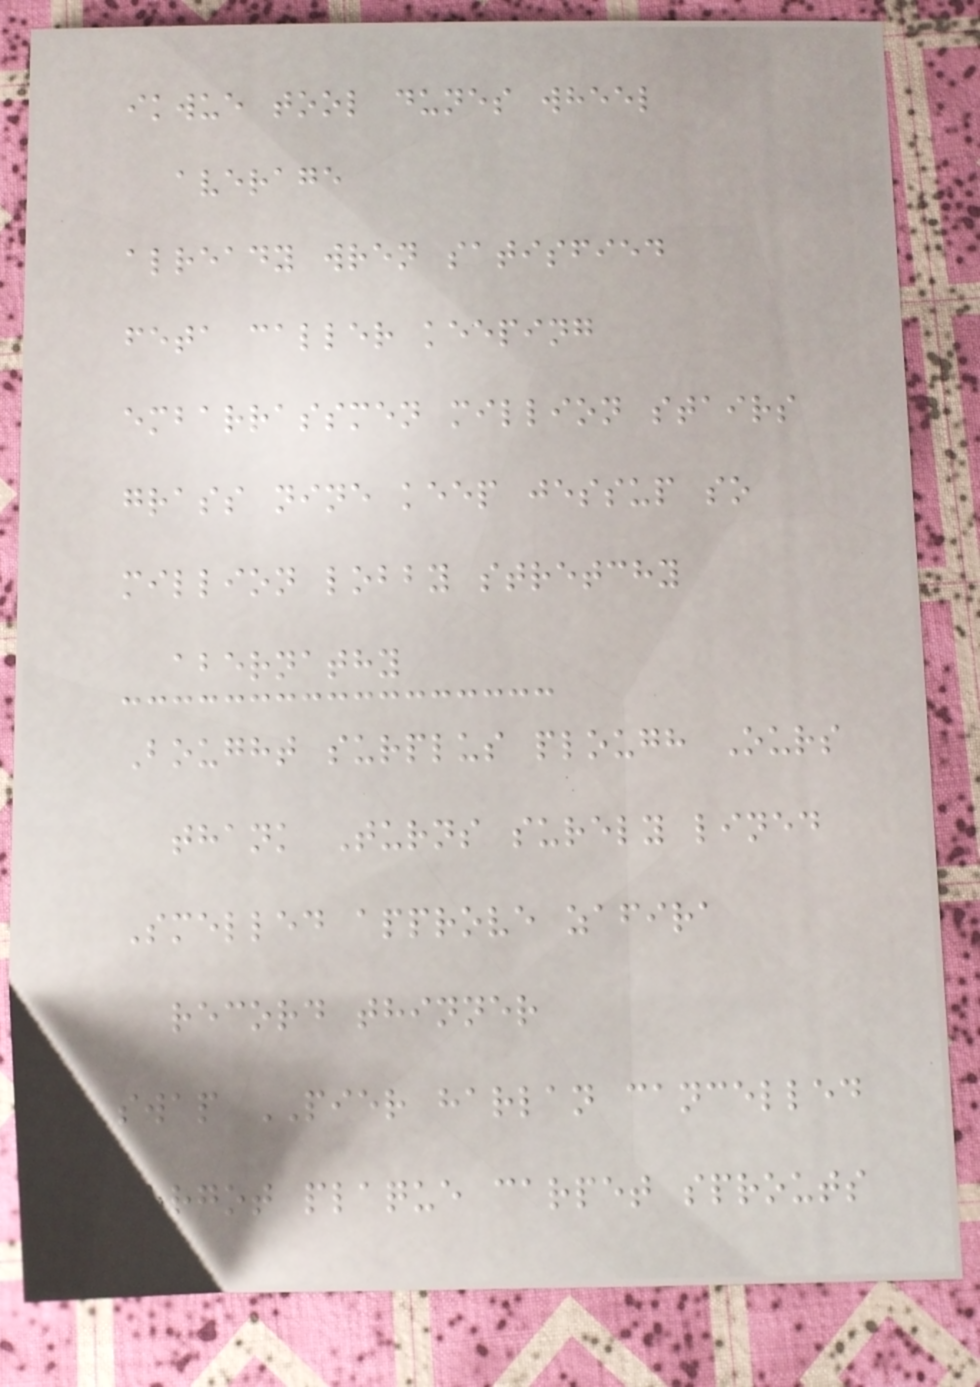ikwue tool dunes wheel
average
already wren satisfied
feta caller keeping
embarrassmen million stairs
grass nine keep jessup so
million lobby stretchy
abernathy
Bought surplus plough Ours
thank Turns surely lined
Smelled approve zafira
record thinner
swap PIER harlan cancelled
forgot plaque carpet sprouts
